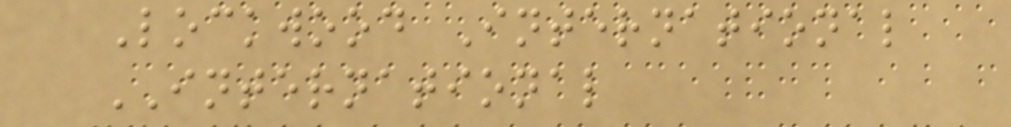Lockwood International
INTERNATIONAL
